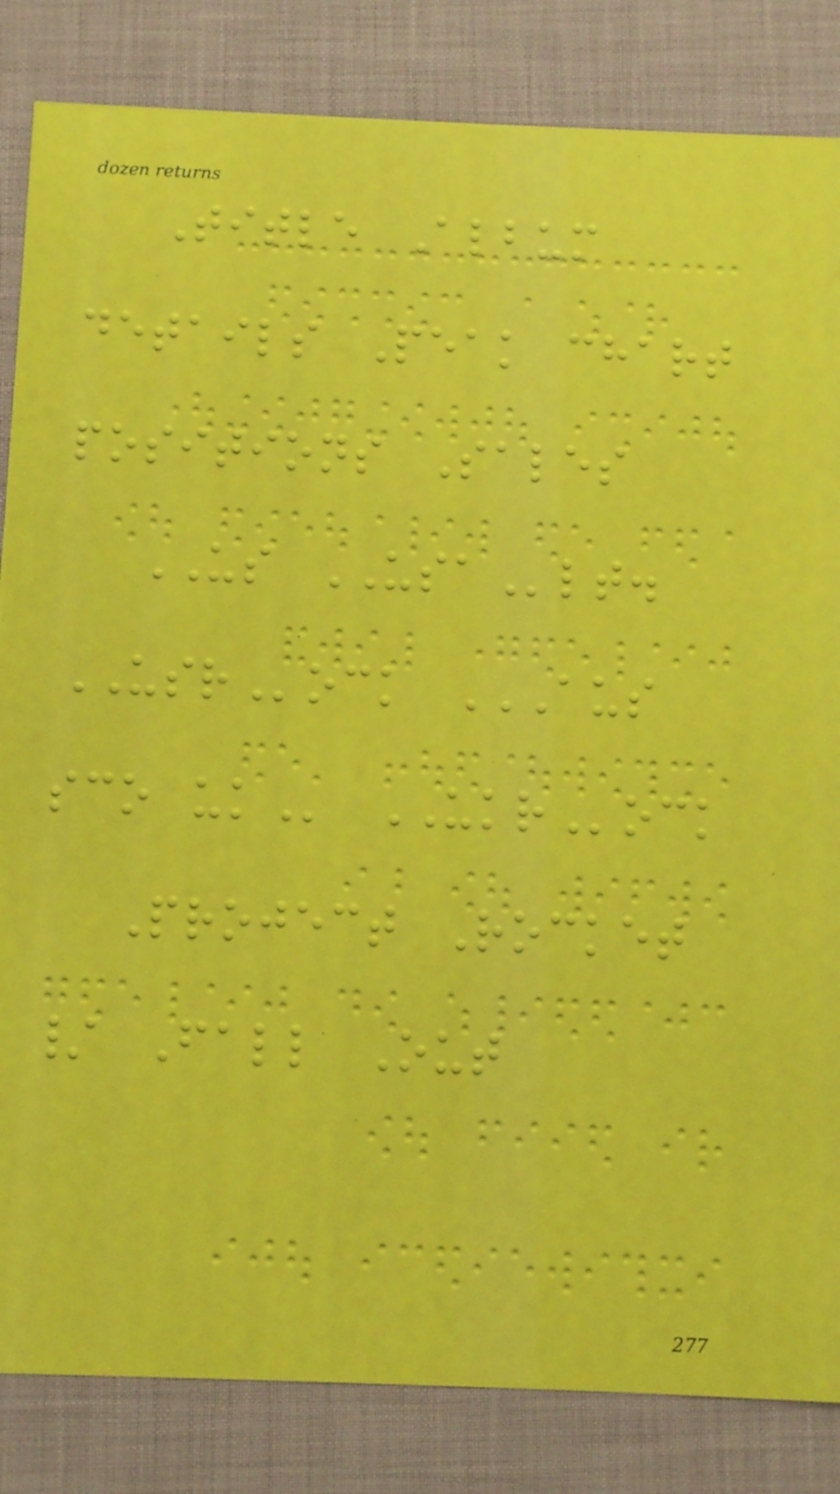Title Album
details Peak chart
positions Sales
US USAlt.
USRock AUS
SCO UK UKRock
Project Rocket
/ Fall Out
